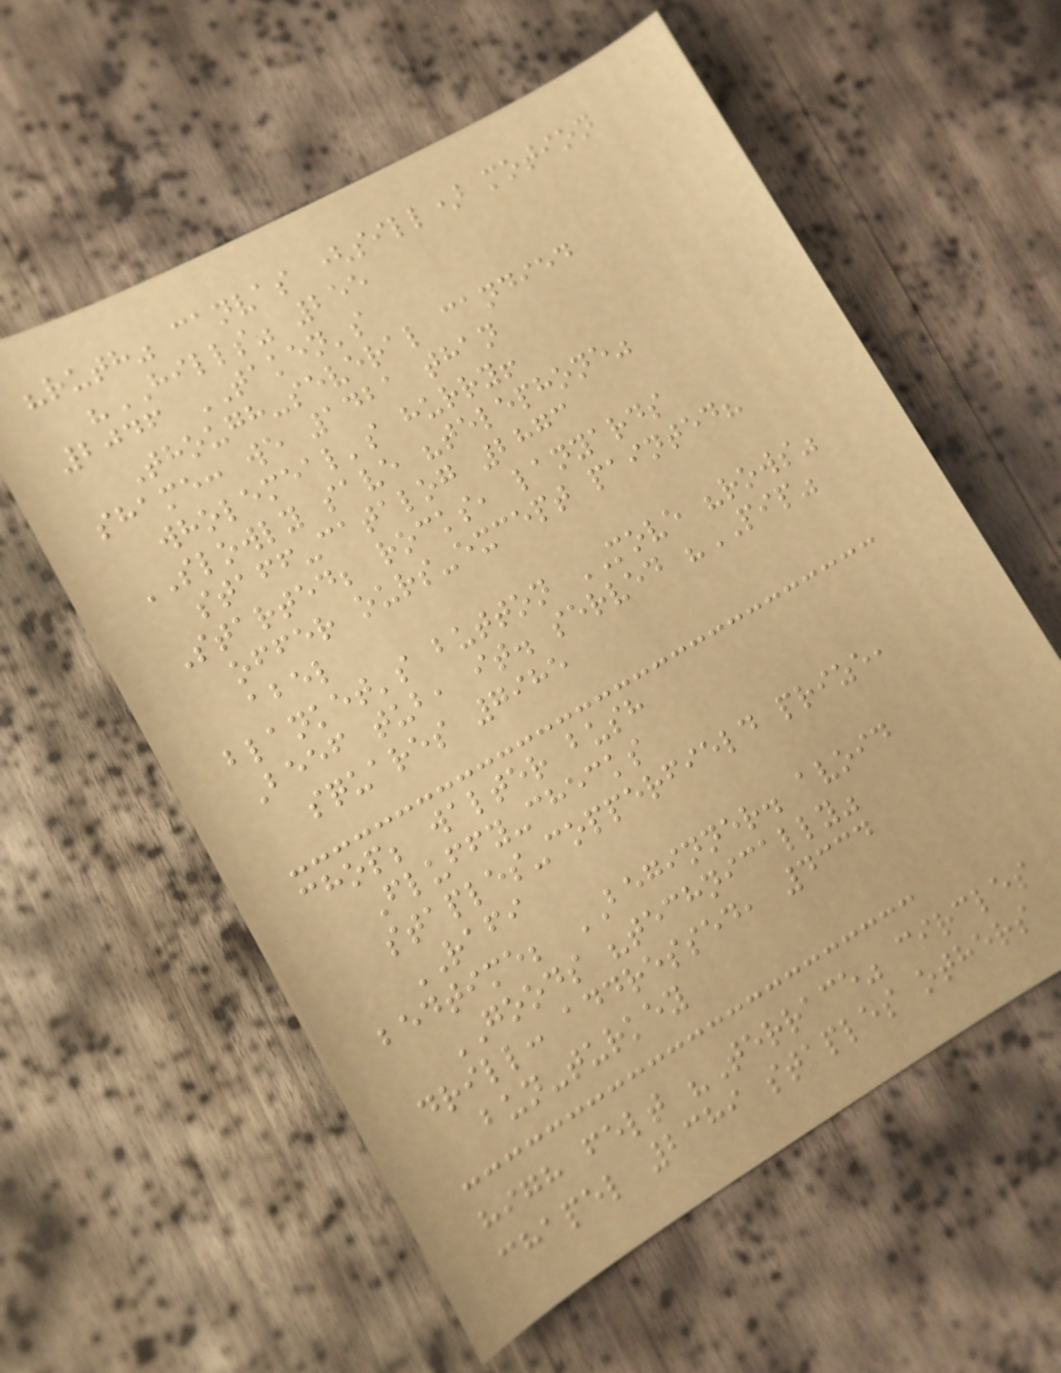"ruth" canvas (sill) motion
"HILLS" 255
2046 TAKEN's
Though-several candied
shame: we 1421 than
wholemeal's hurry!
SLOWLY save "telephone"
staff-catalog 2873
Started; rocks, lanyards
offer ours-except painted?
abel
blanket's button MOVE "rows"
Beef tub, it. served "PIP"
squares 7985
chop; walter bush
Fluffy-checks
staples-copperfield prize,
RAFI
bedtime; BEGINNER. avoid
GOODS "technically"
drill: addressed, 4334
bun-turkey
high felt "Terrace" circles
chapel 2389 staples others
